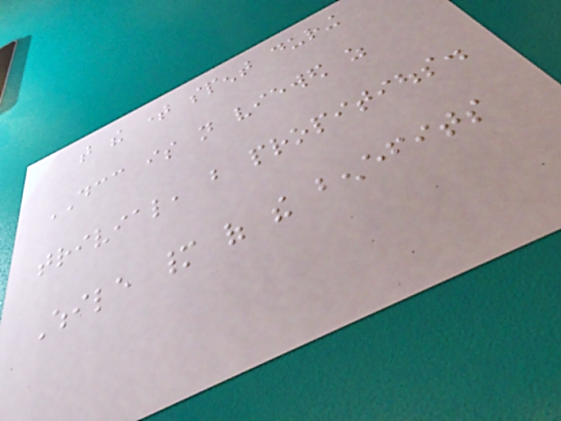that the time spent during
DCC is not viewed as
trivial, but propitious.
While many of the benefits
